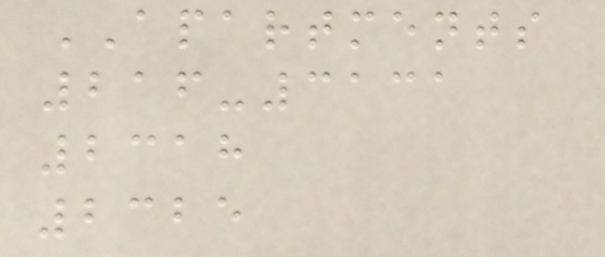APARTMENTS
216-3131
2318
2325
